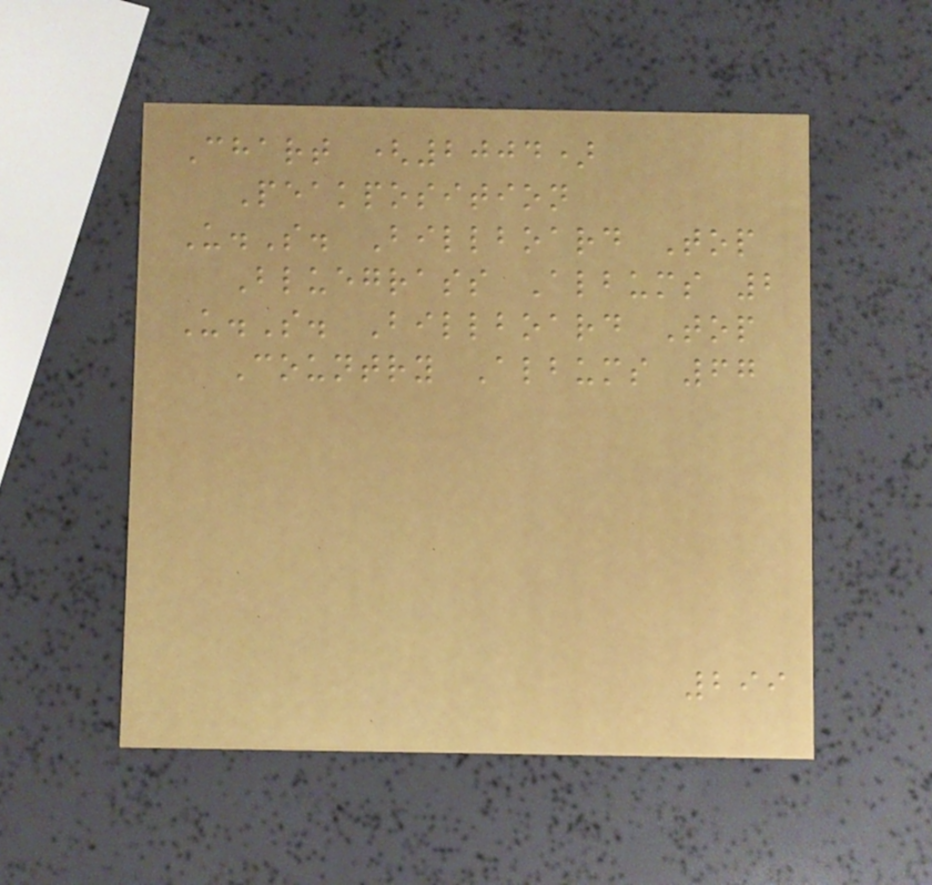Chart (2004)
Peakposition
U.S. Billboard Top
Bluegrass Albums 2
U.S. Billboard Top
Country Albums 67
299
